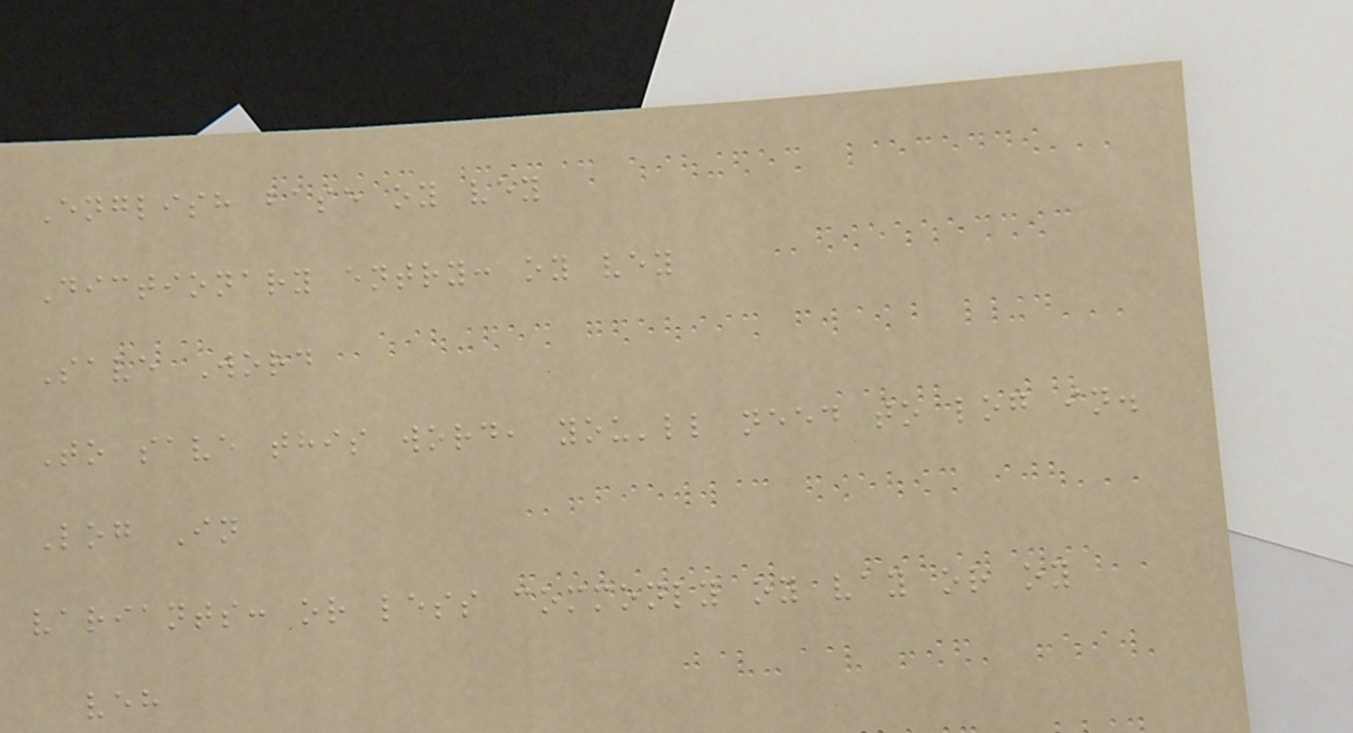English base oy vey
Dictionary entry: oy vey
Save Word
To save this word, you'll need to log in.
Log In
variants: or less commonly oy vay or oy
veh
